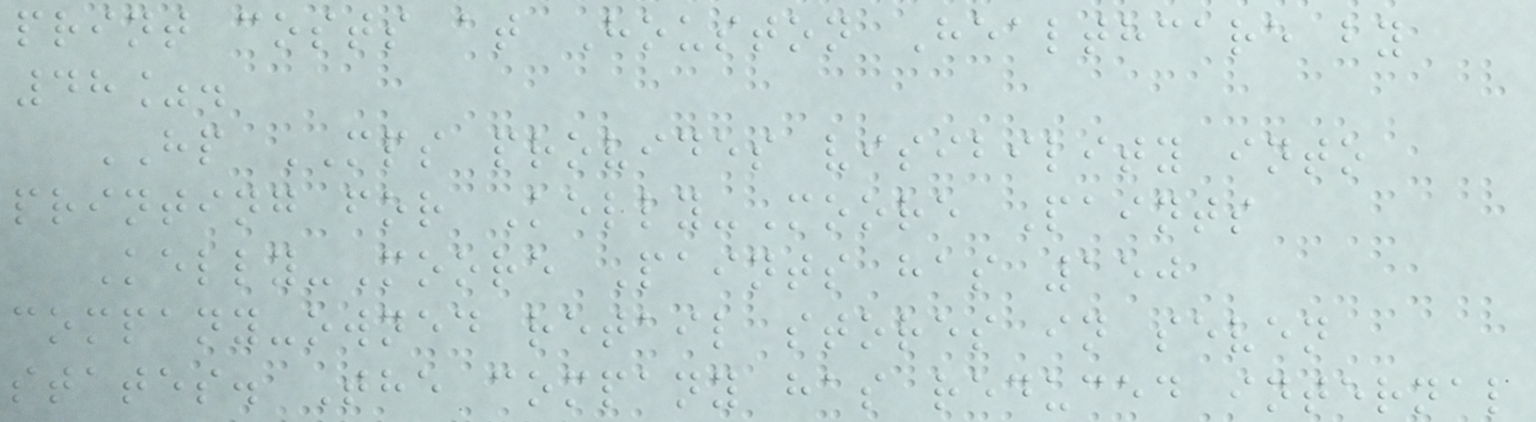print costs at Houston Healthcare by
48%.
HP MPS provides visibility into
printing for Kelly-Moore Paints
Kelly-Moore Paints has 150
company-owned retail stores in seven
states. The company has reduced internal
